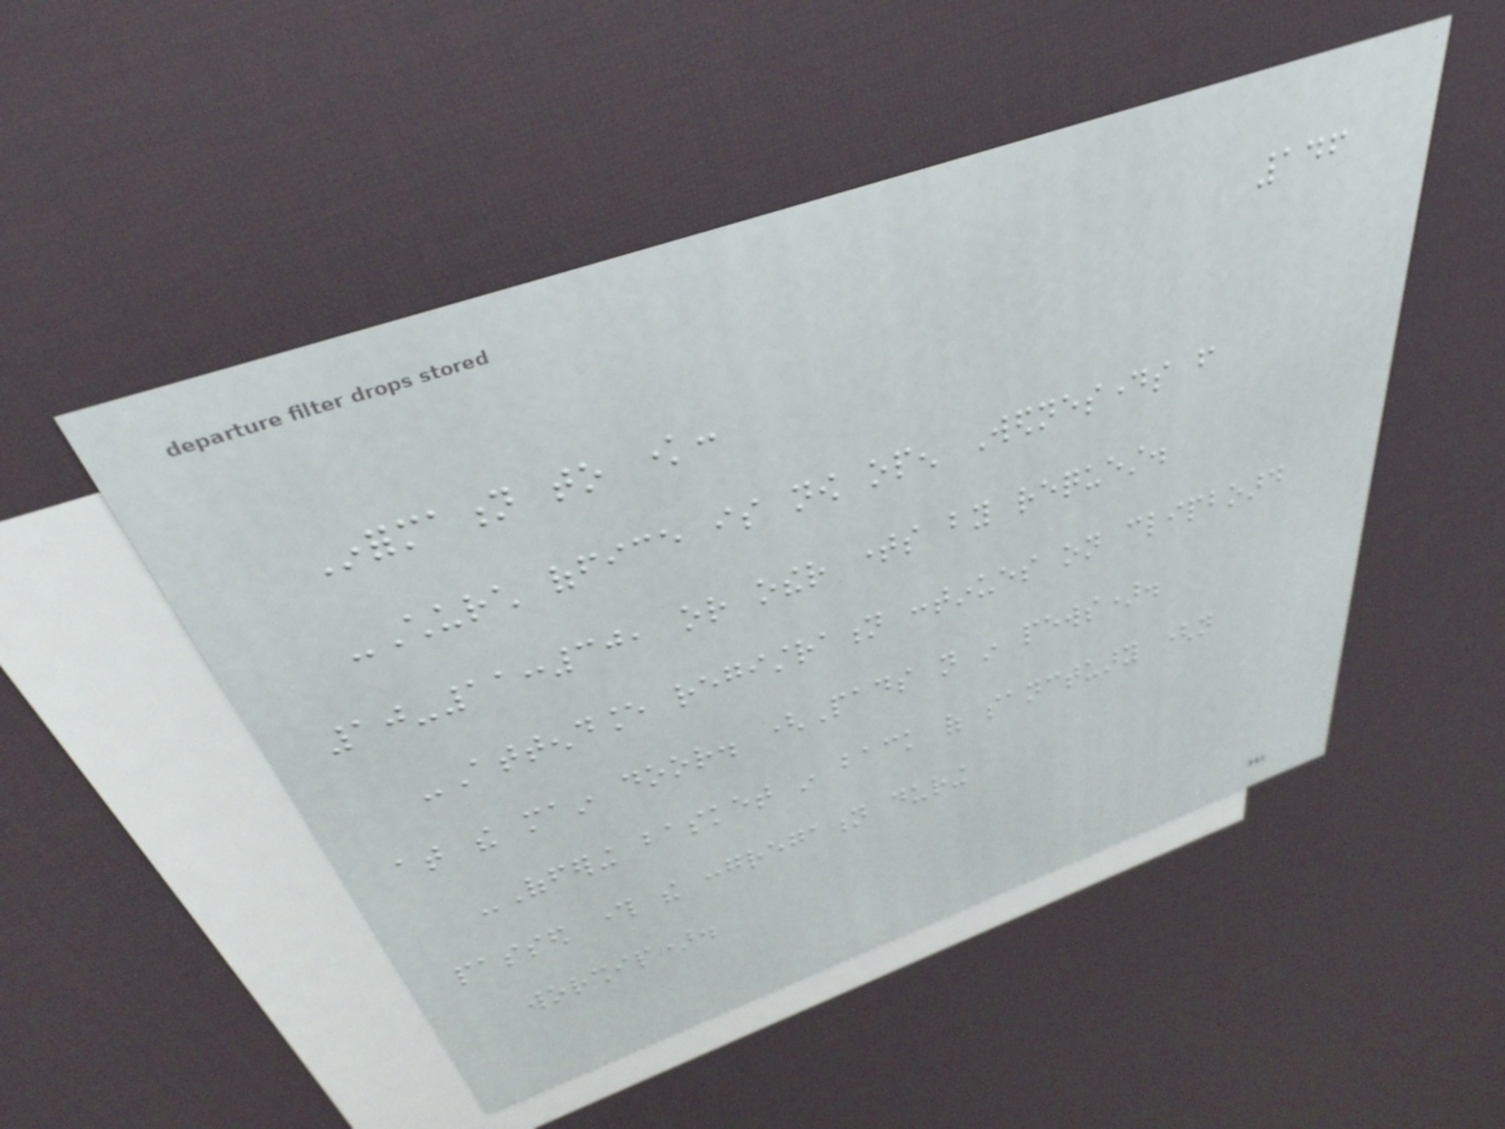146
Information to know:
-Church office is now open Wednesdays from
10-11:30, or other times by request.
-Attendance registration continues on clipboard
at the main door. (Pads not in pews).
-Offering basket in back of sanctuary (not
passed through the congregation during
worship).
